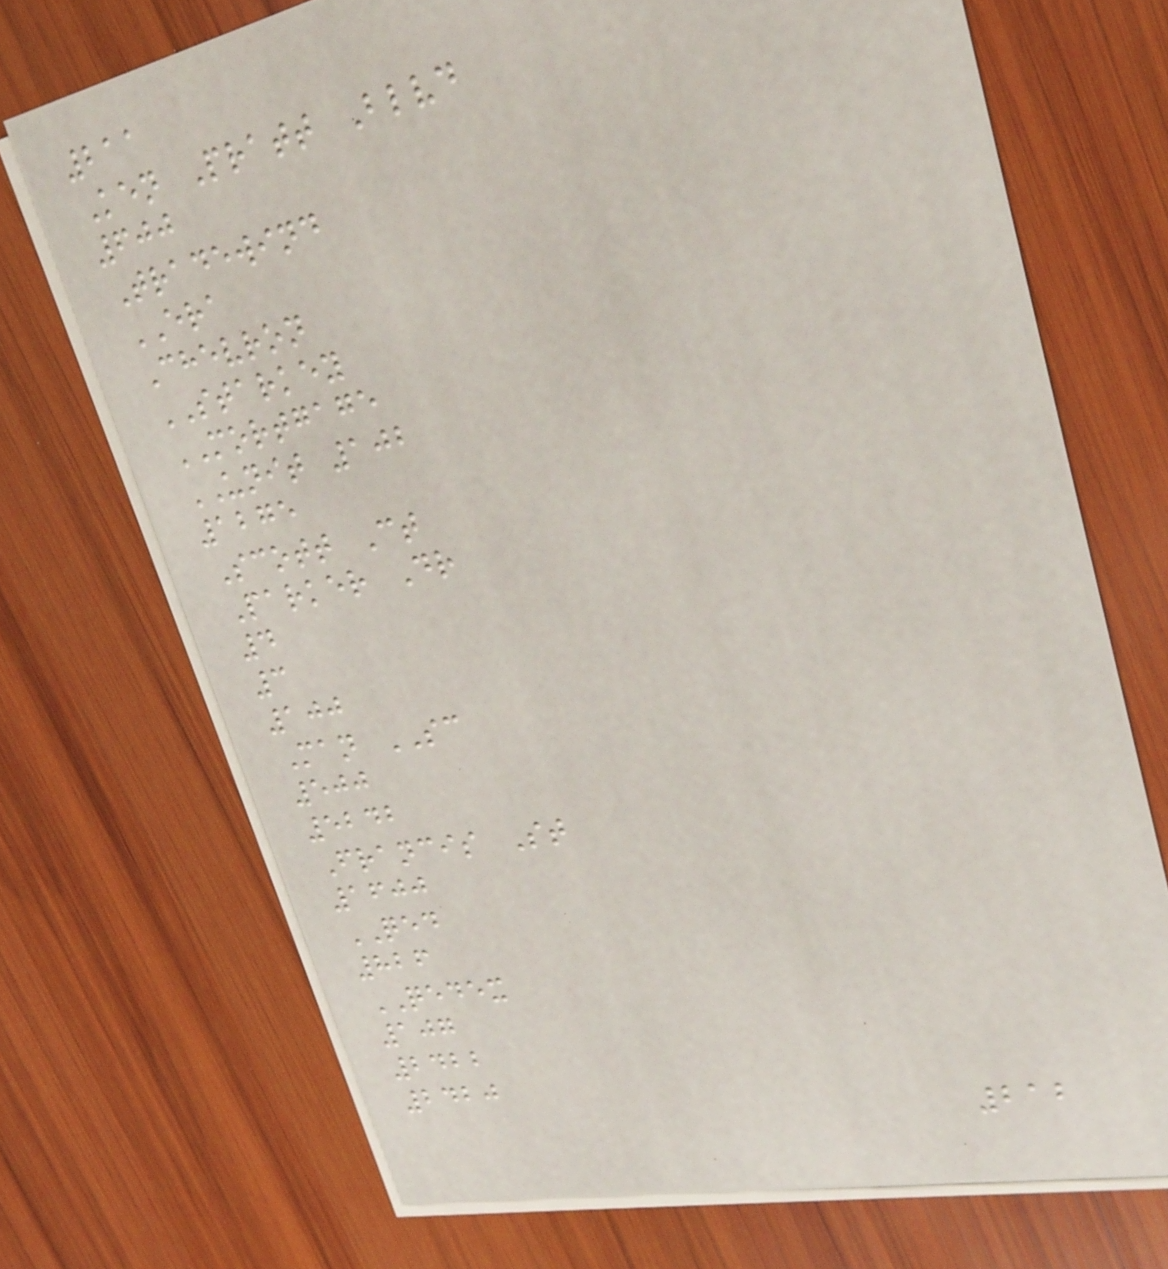211
Ken Pratt Blvd
600
Tradewind
ERA
Chevron
STARKEY
MORTGAGE
UNIT 102
1275
Scott Ct
Parker Dr
4
3
100
Man SC
500
5242
Francis St
1600
QED
826
QEDEX
107
2422
2420
212
